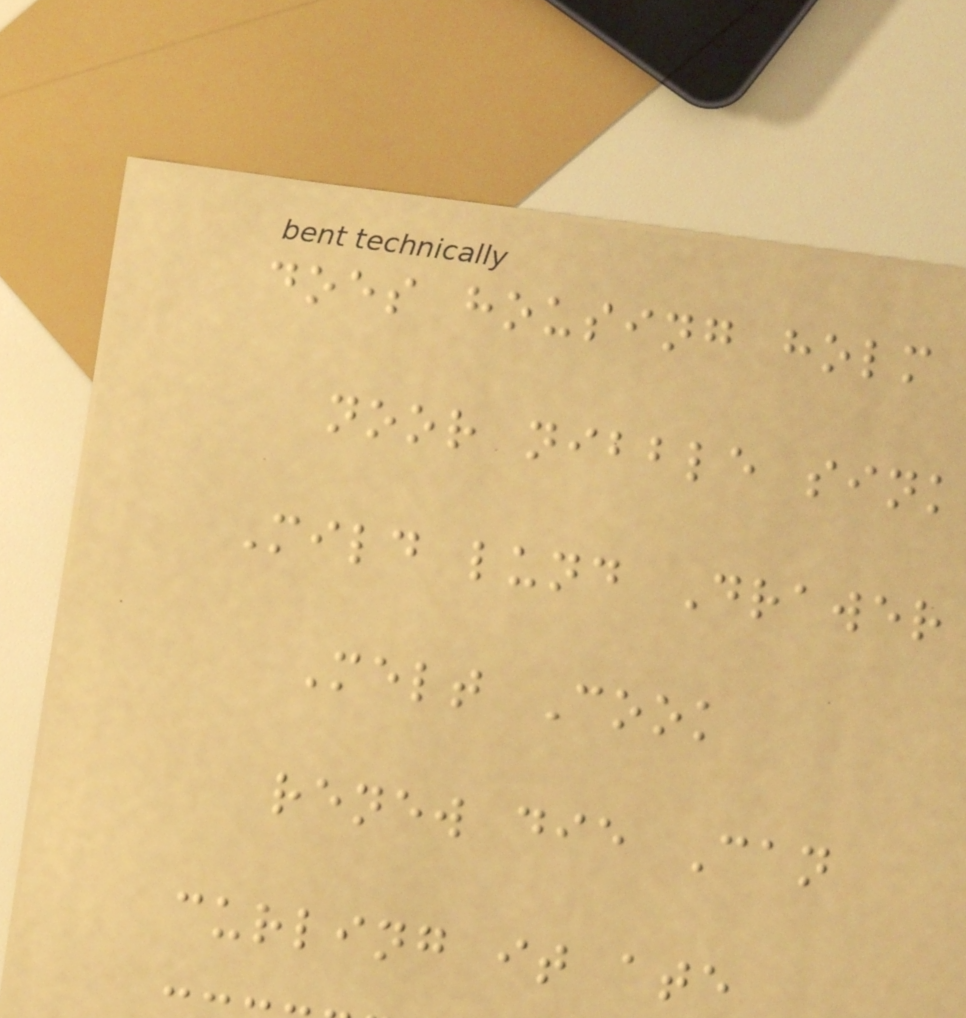does housing holm
noor nibble sink
Mild lund Drawer
Melt Cook
renew die Can
curling it ate
